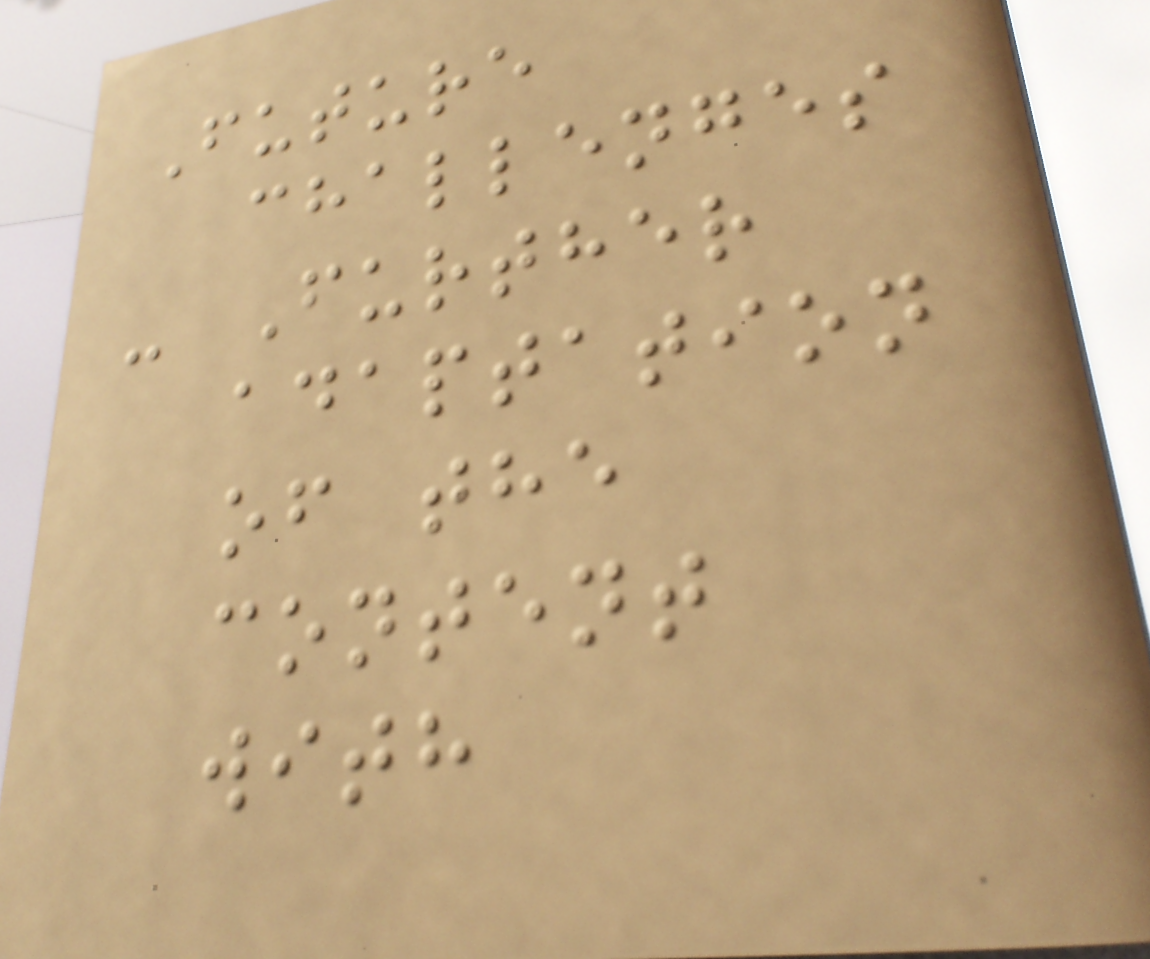Future
challenges
- Further
adaptation
of the
content
with
